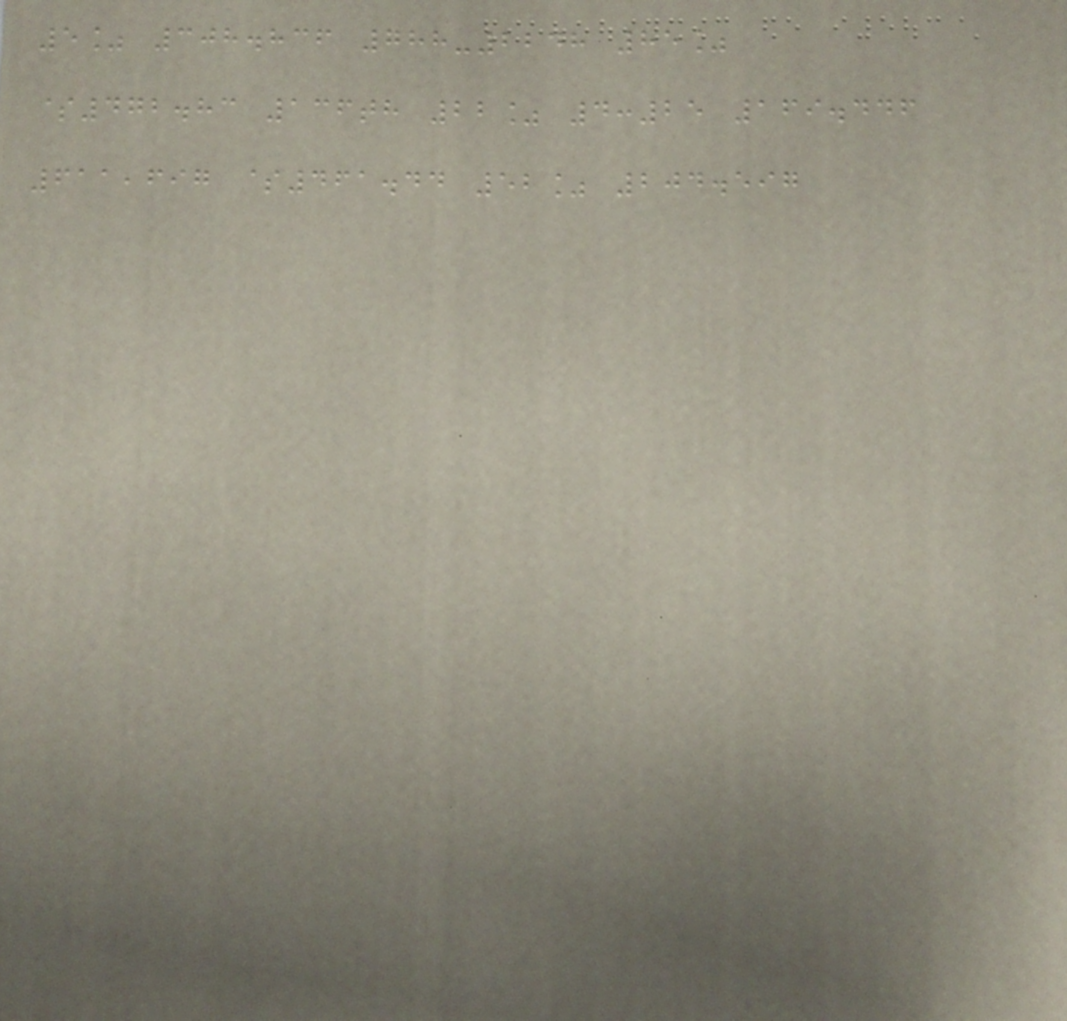5% 308.836 788-2248 85%
$472.83 136th 22% 4:25 169.446
611,697 $461.44 52% 204.597
